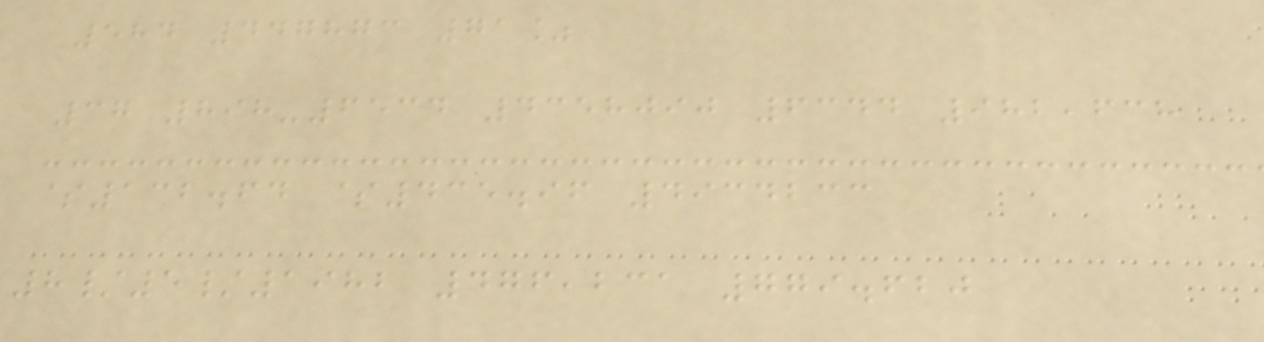584 447873 71%
37 898-6534 4358090 6344 982,638
$132.64 $435.96 4934233
8/5/1982 476,231 779.620
